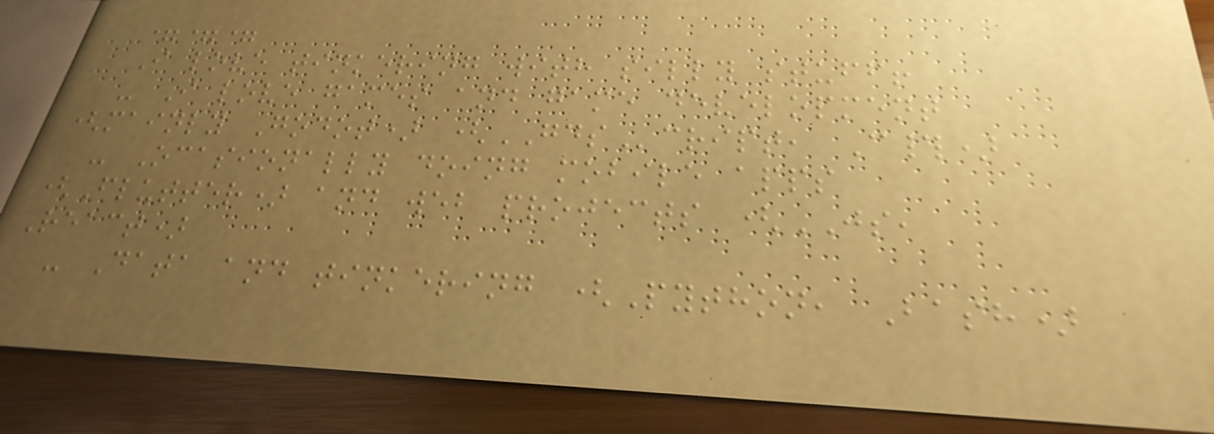===
I love tinkering with silly stuff!
- I love games and game development
(mainly Godot) (GDScript, C#)
- Ocasionally doing mobile apps
(Flutter) and web projects (JS,
React)
- Data and tinkering (Python, Bash)
